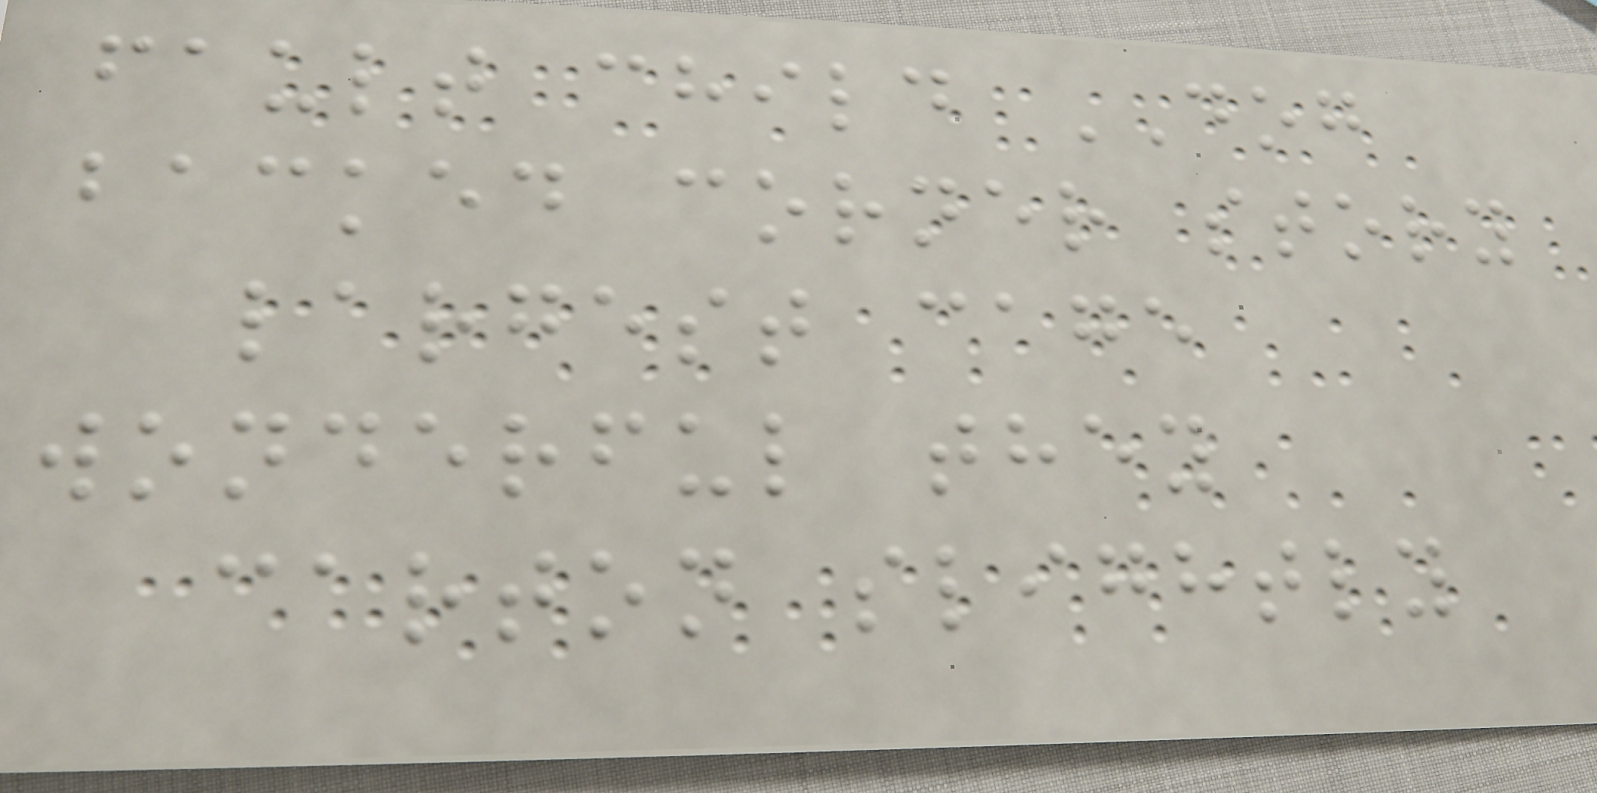fault child DOG
backed corner story
largest cage
wonderful they
carton slightly
